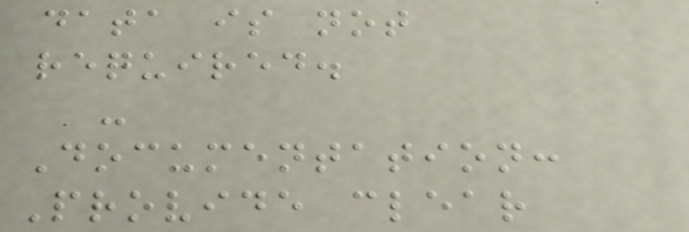data is not
required.
-
Documentation:
Provide clear
